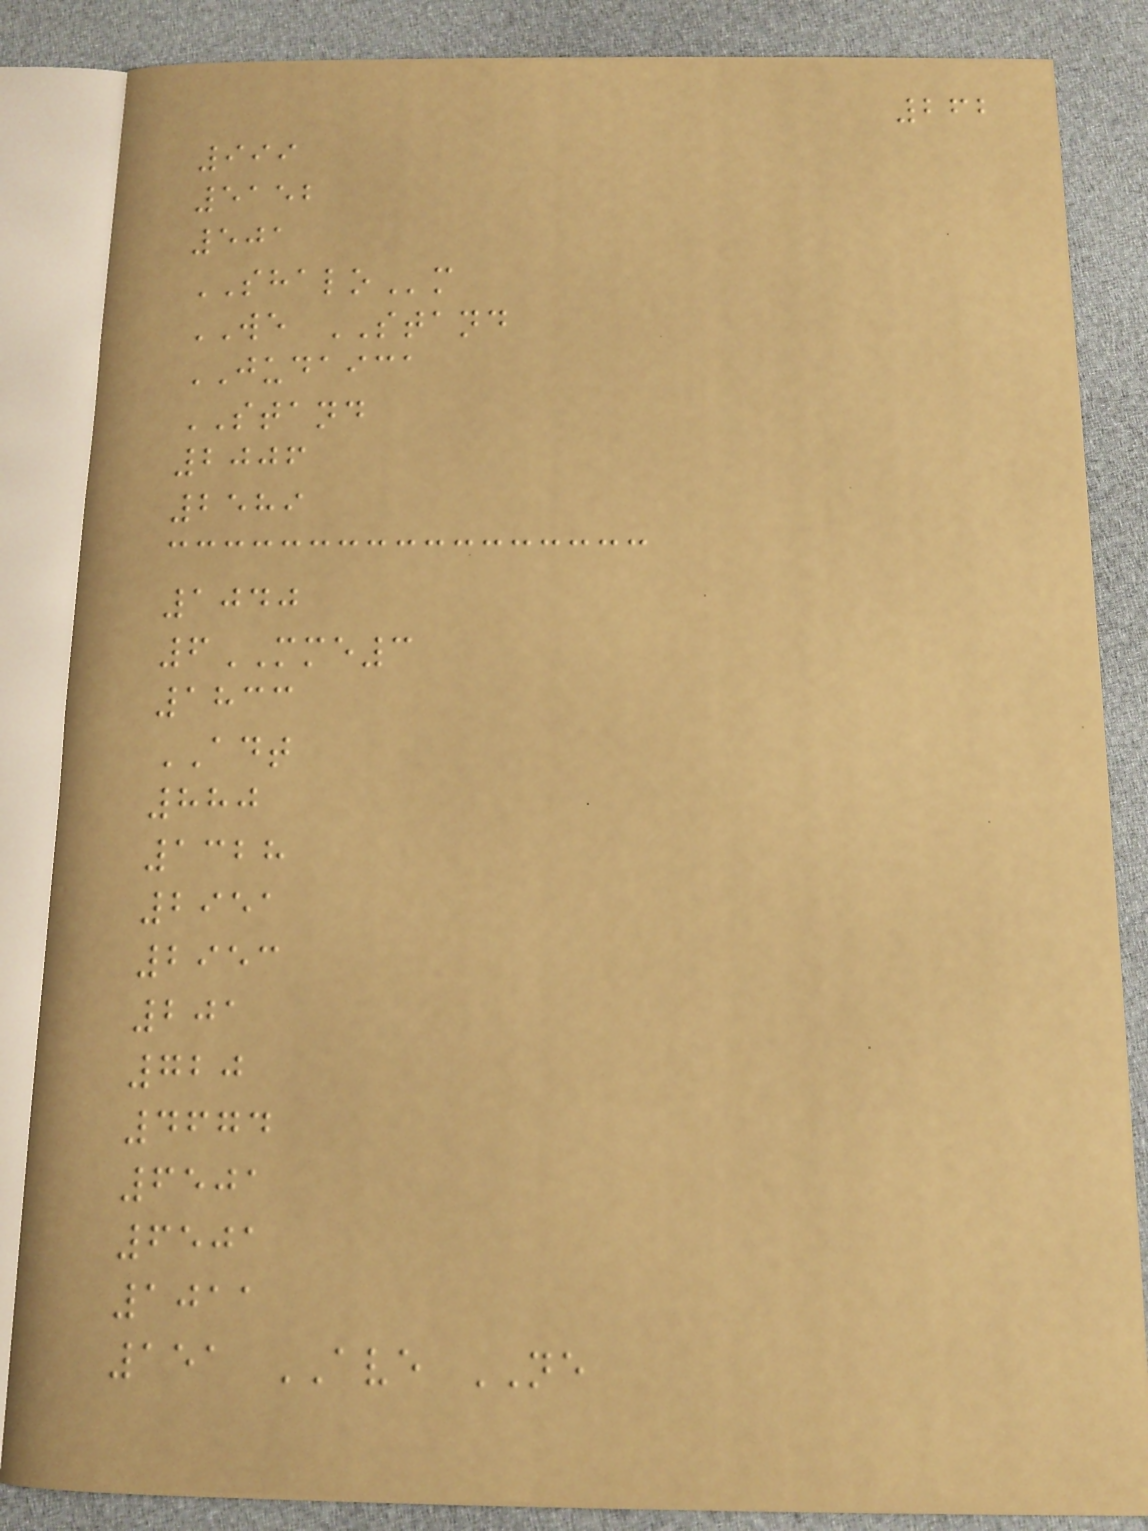262
999
5152
501
SHALOm
WE STAND
JUDAICA
STAND
2006
2589
1040
6MME3
1833
ADT
880
1328
2951
2953
201
720
4674
6501
6501
1011
151 AVE NE
